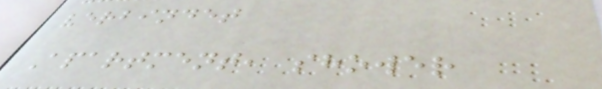verbindet
Apartment, shower
